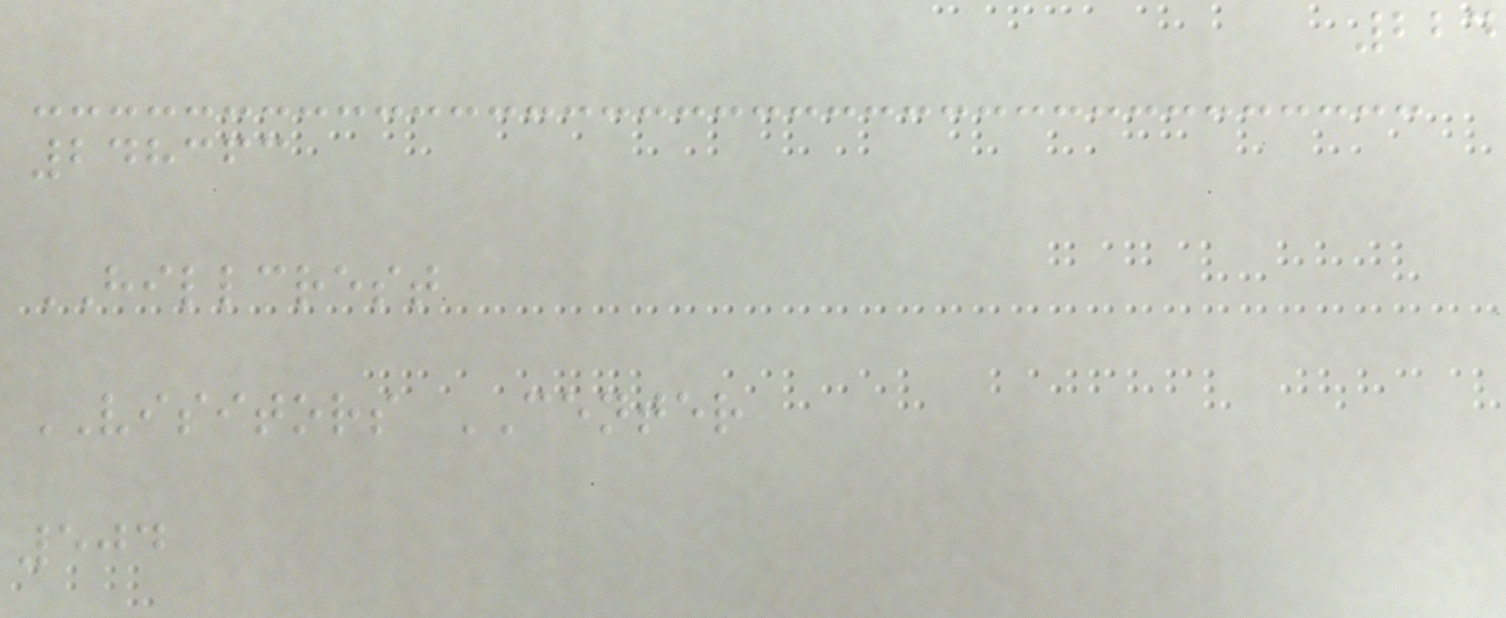224
248363
HILLCREST
VISITORS CENTER
504
